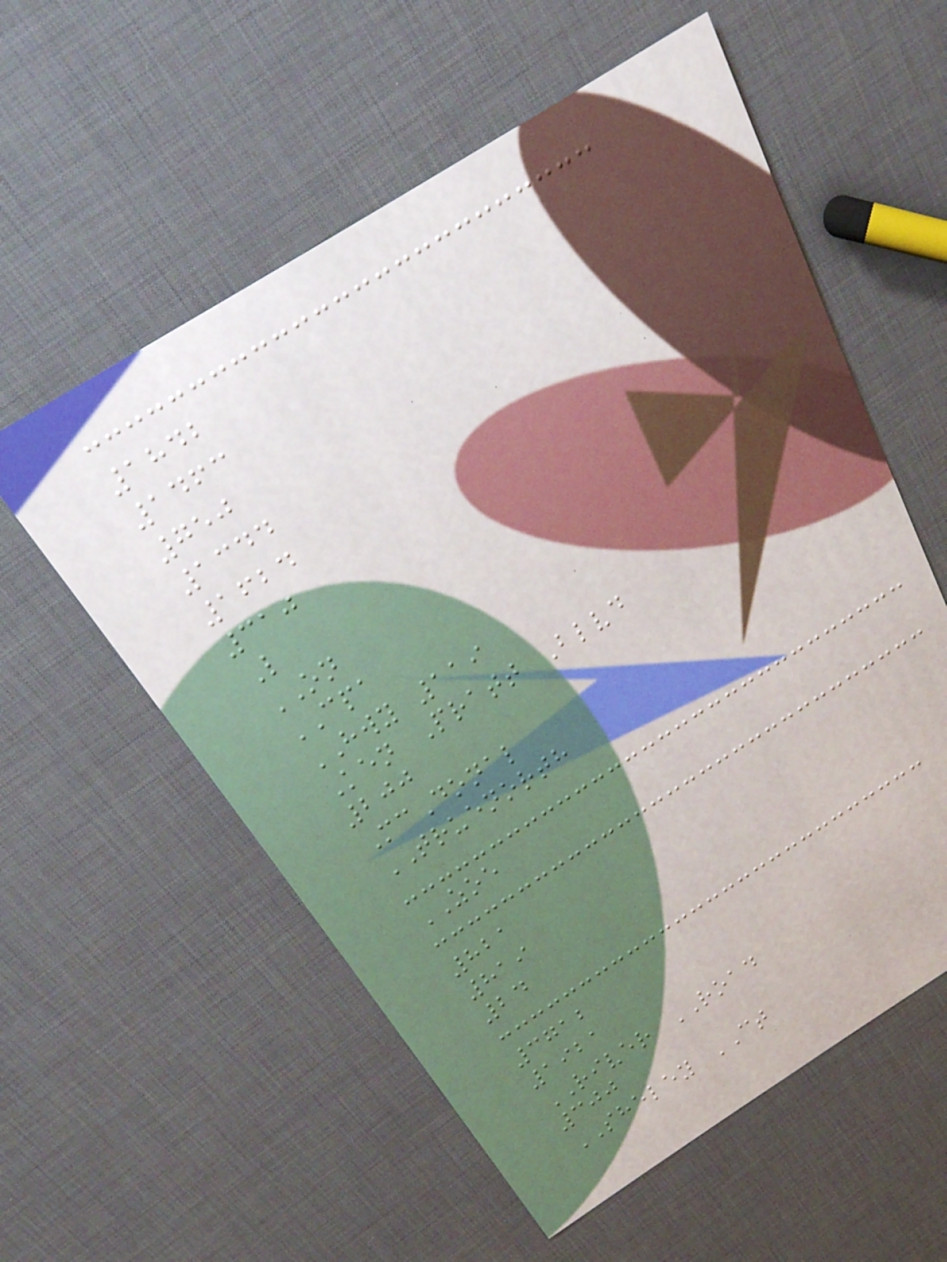1842
1463
750
1344
1624
310
L
ON
CPA
HWY 119
Ken Pratt Blvd
200
McDonal
TRUENORTH
ZOE
821
819
24
3712
1921
RIVER ROAD
300
SHELEY CT
